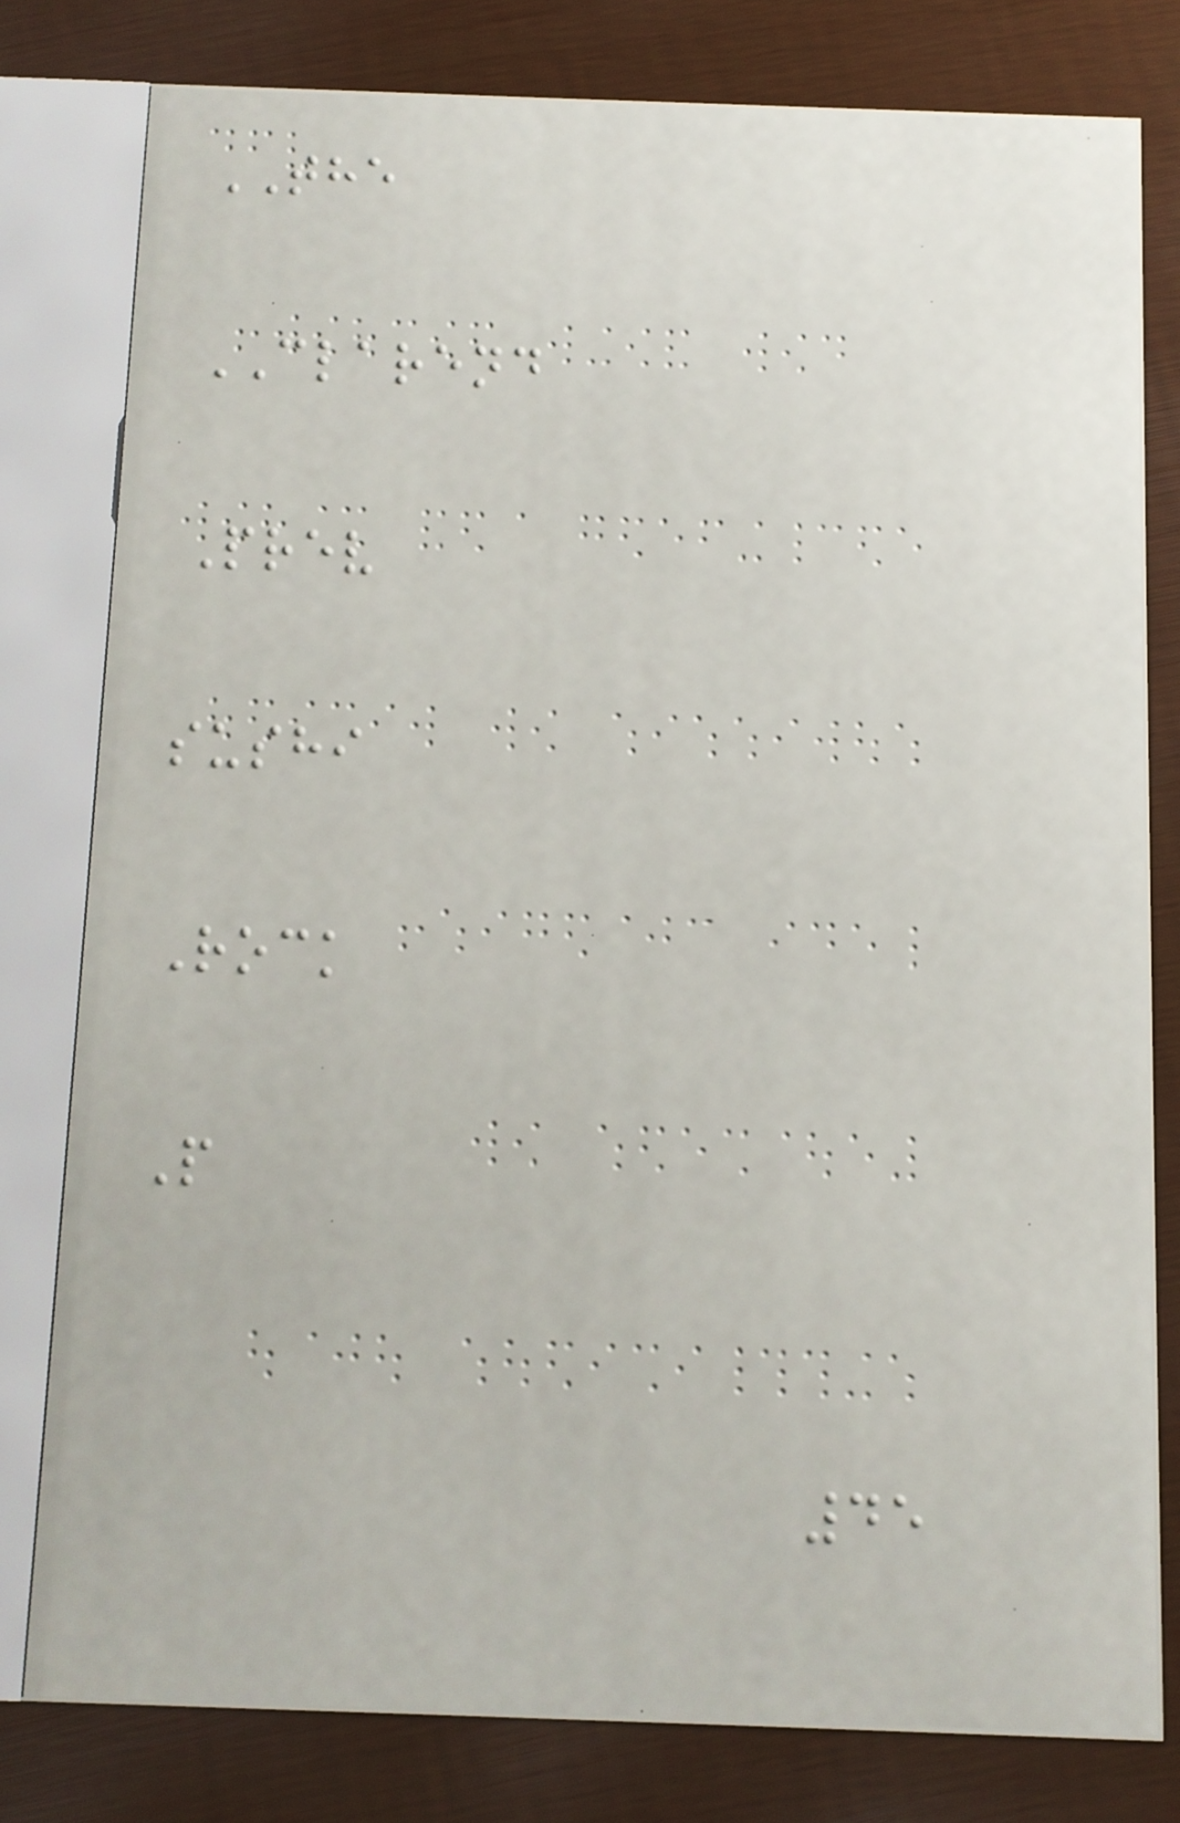THE
CLAREND
Prev
sushi
Rock
P
45
